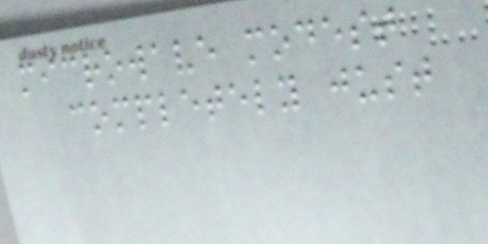microwave modest
completely just
